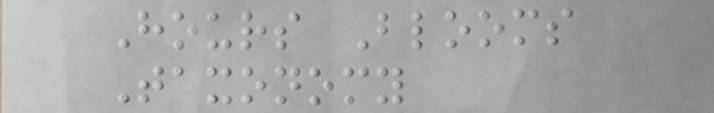Hours Blooms
Taxonomy
